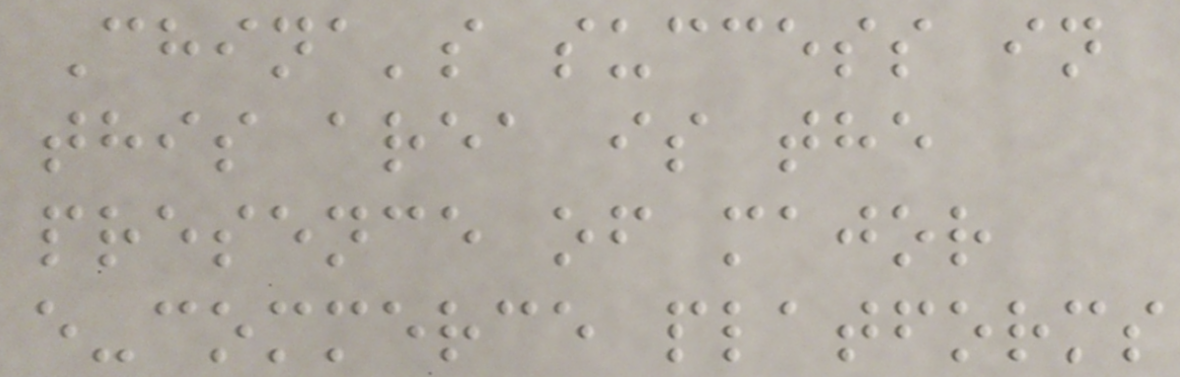China's success in
this area is the
presence of major
e-commerce platforms
